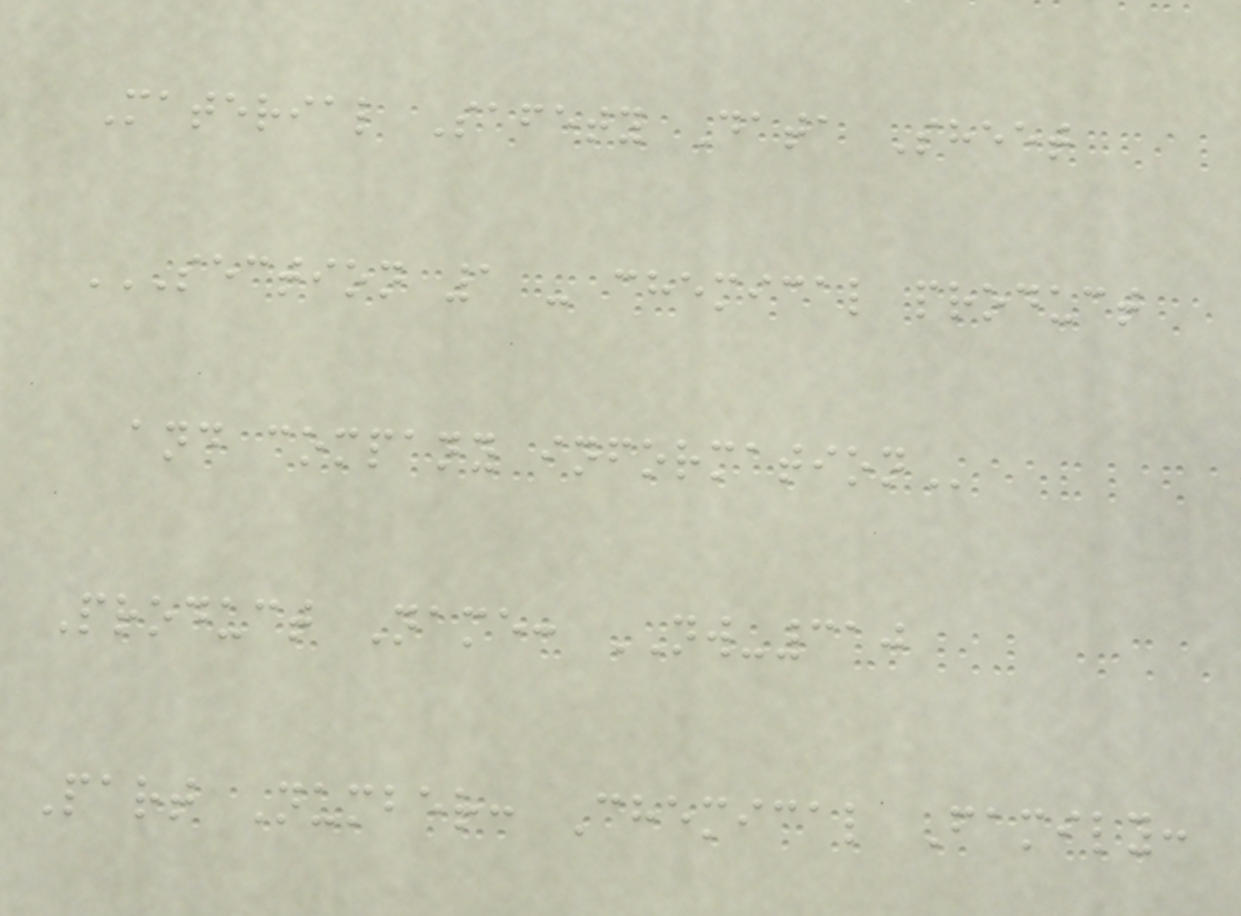Material Safety Data Sheet
SECTION 1 - CHEMICAL PRODUCT
AND COMPANY INFORMATION
Product Name: NW-310
Part Number: Chemical Family:
